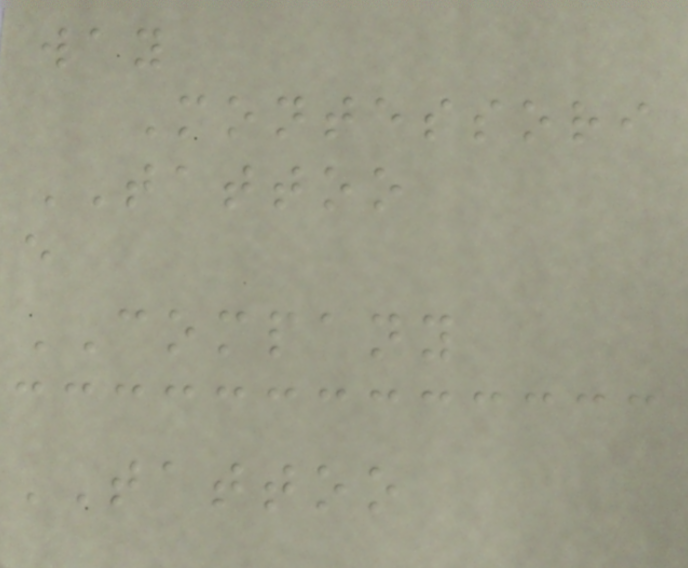way
Montessori
TATTOO
e
COMPANY
TATTOO
